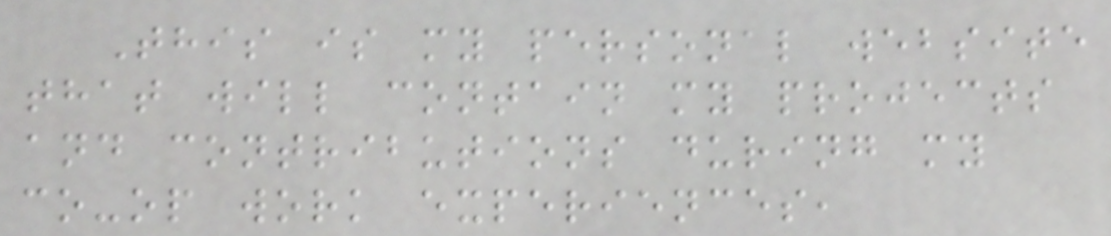This is my personal website
that will contain my projects
and contributions during my
co-op work experiences,
